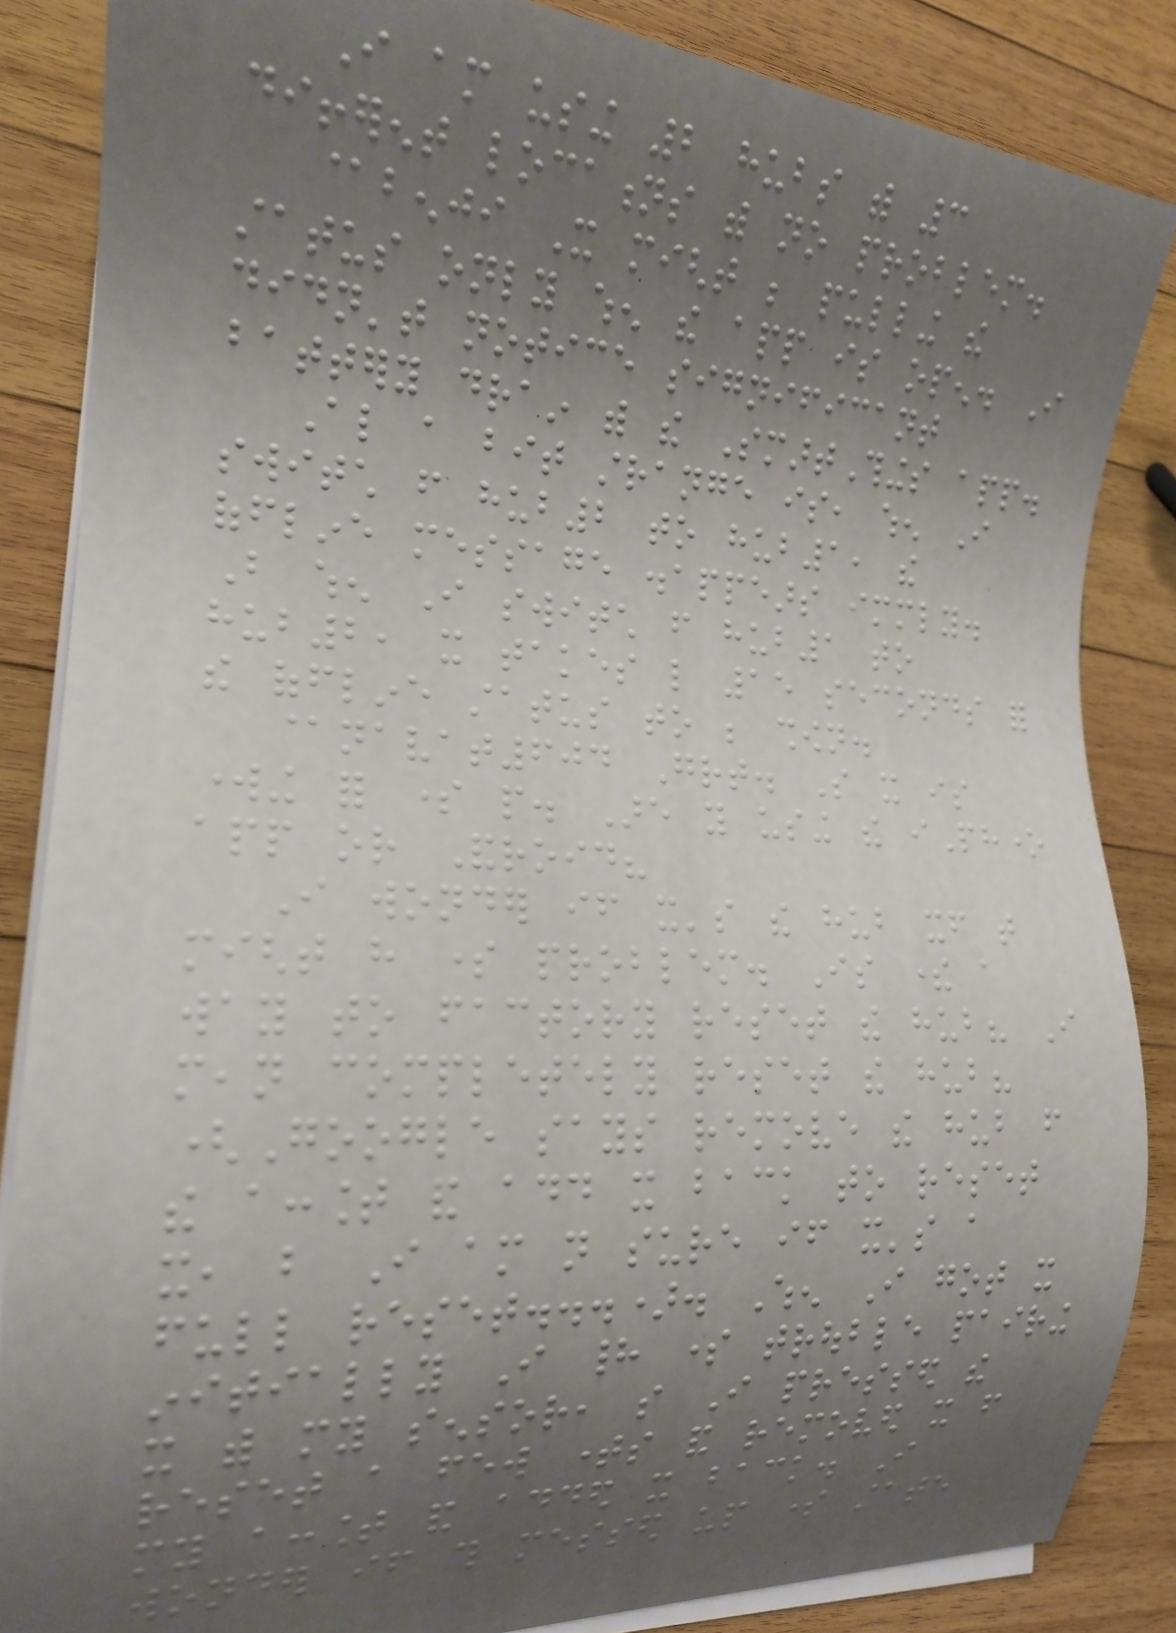I am using 2 hubs with 3
different locations with no problem.
@benji It might be pulling the
status only when the app is open. I
didn't notice significant
battery drain with the SmartThings app.
Also a bit strange is, when I
switch from hub2 to hub1, the
offline message disappears immediately.
But when I switch from hub1 to
hub2, it takes like 15 seconds for
the offline status to be shown.
@navat604 Great. So it is
working for some people. Are you using the iPhone
app or Android?
I wonder if it's the hub itself that
might have some problem. Is there a
way to factory reset the hub? I
mean completely reset the hub?
(Google says remove the hub from
the account and add it back to reset
it, but I am not sure if it's a
full reset...). When I got it
initially I had some trouble pairing
it with my sensor, so I pressed the
reset a few times and removed it from
my account and added it back. I
wonder if this messed up some state
